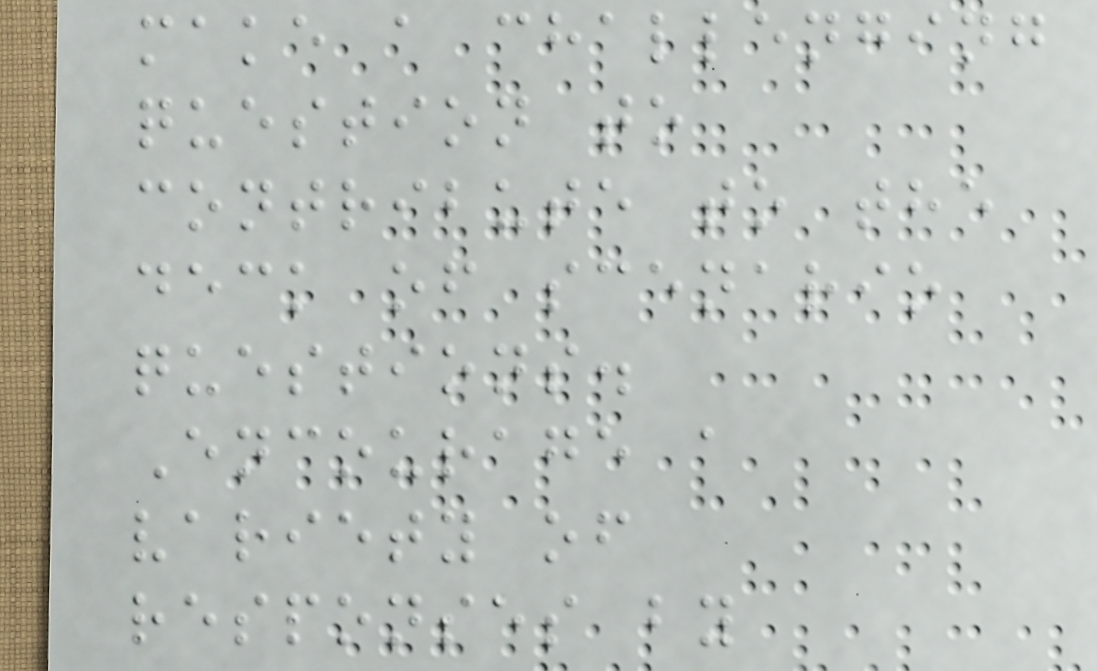make a challenging
question to
contribute to the
deck of scenario
questions.
Encourage a
variety of
responses by
